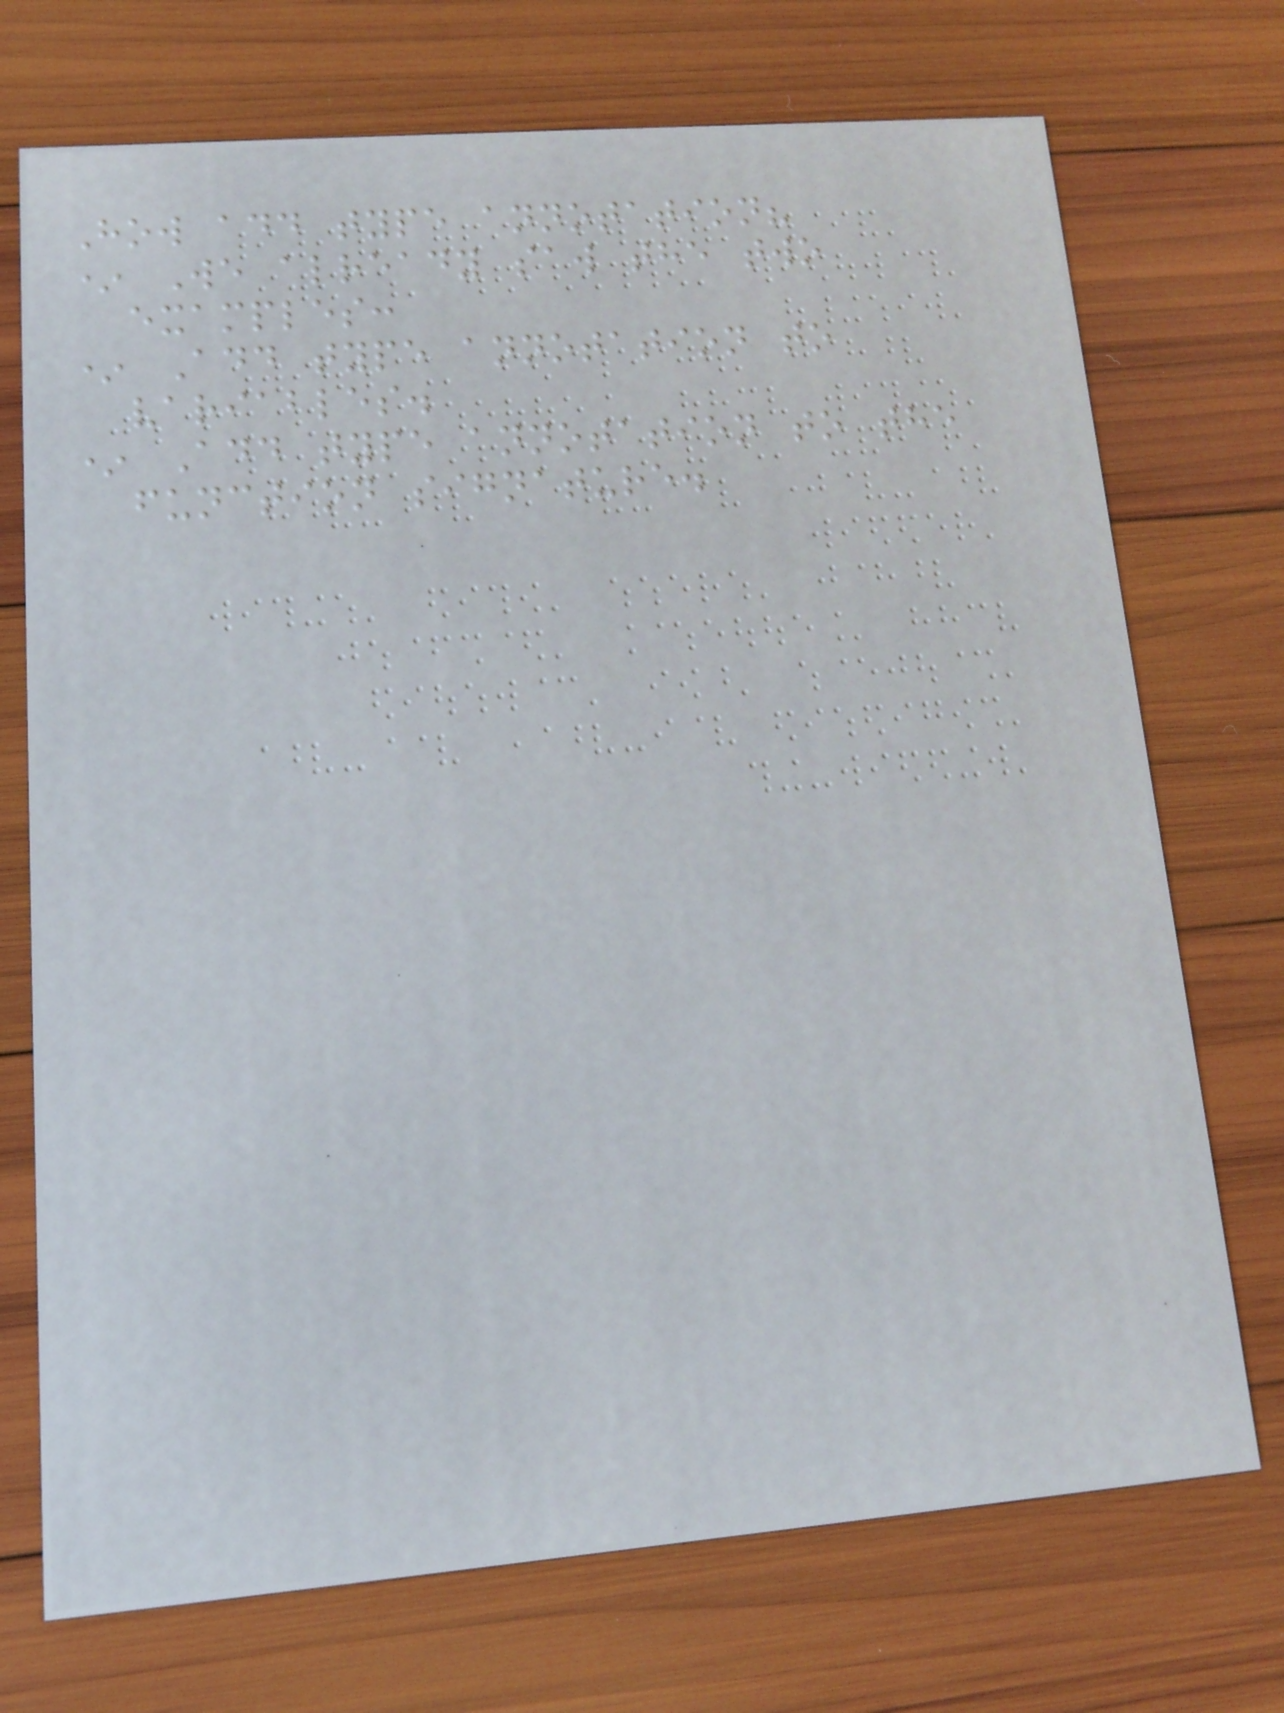How add type annotation?
* We already saw the two
examples:
* Add type annotation to
variables.
* Add type annotation to the
function signature.
